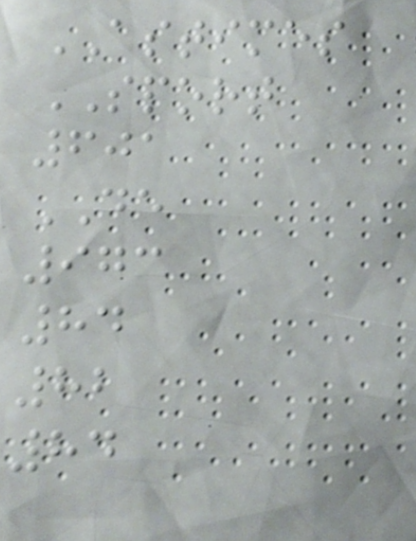ASTIMES
SPORT
601
DE
973
84
82
84
